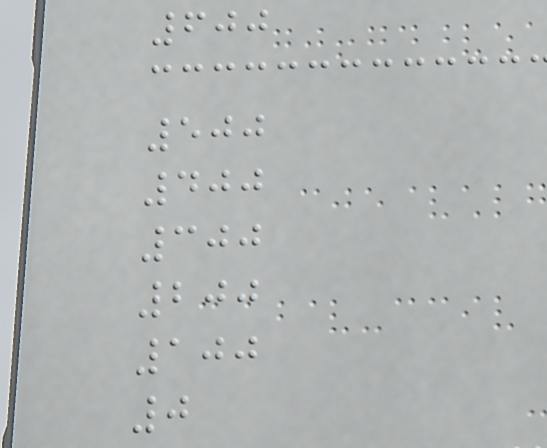600
500
400
300
200
100
0
